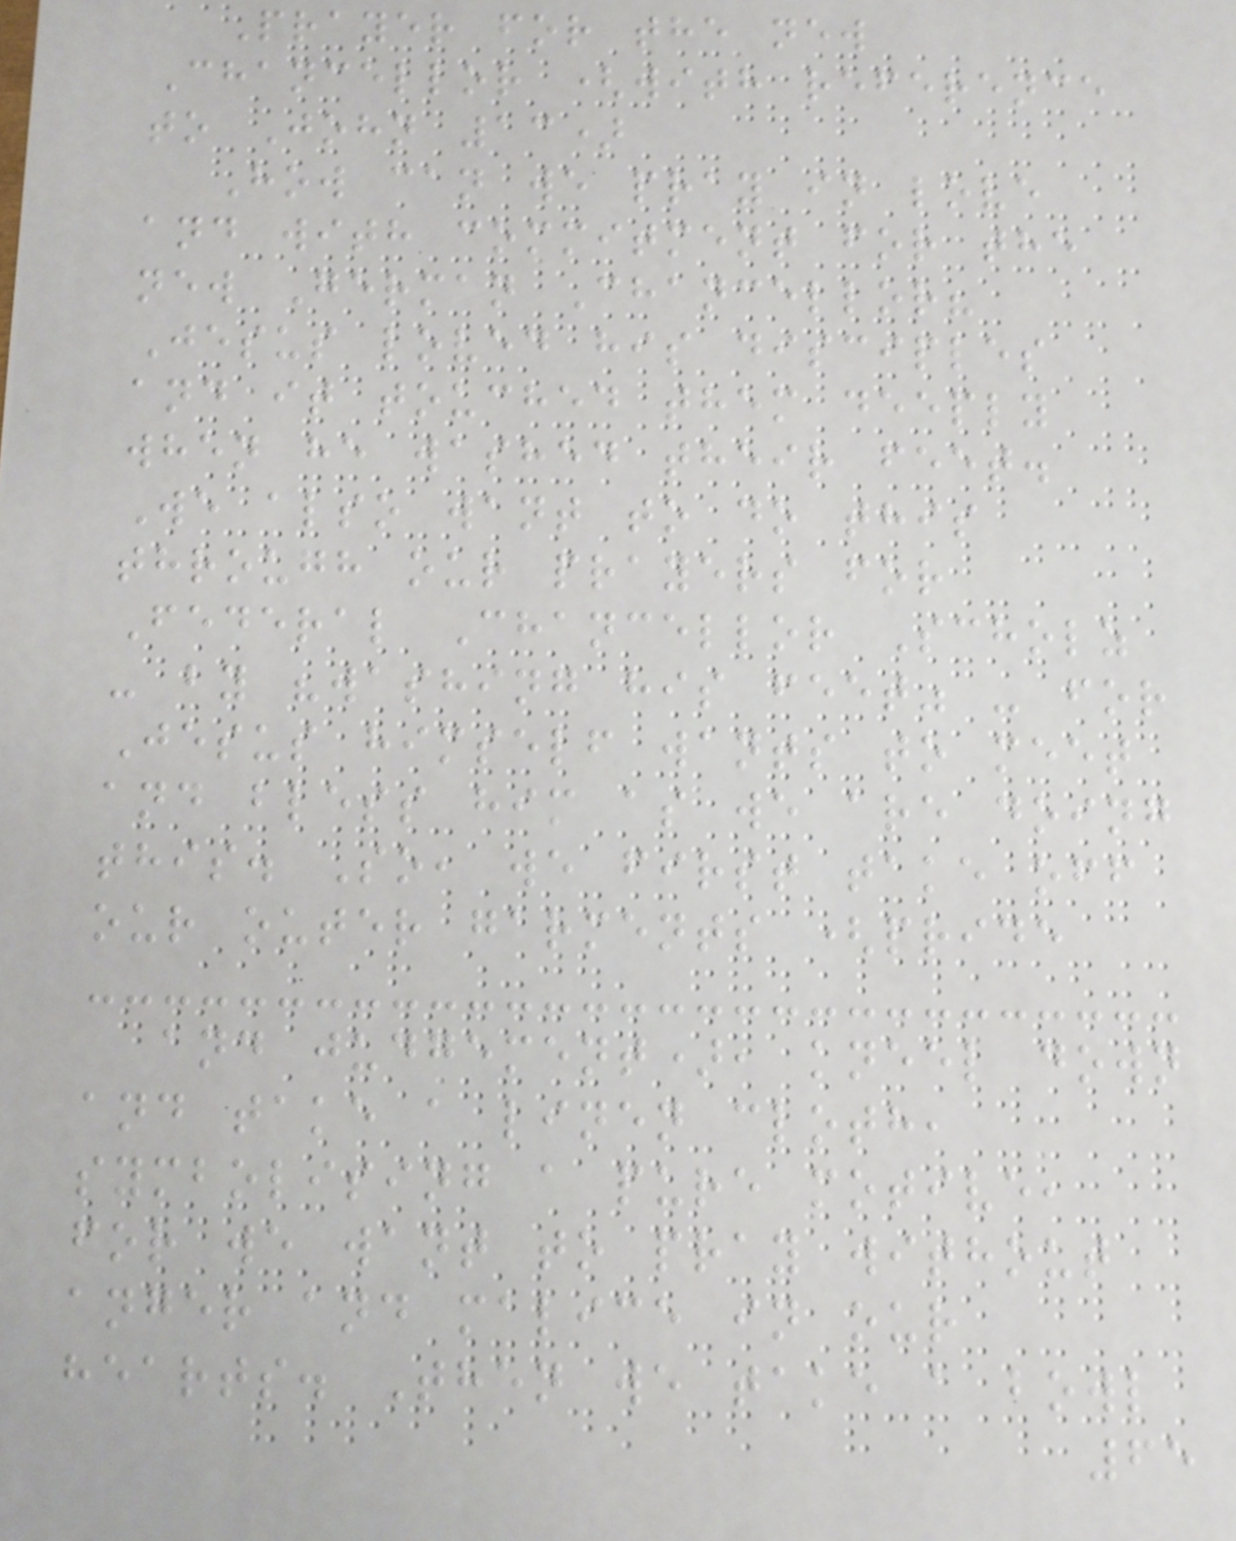Prayer for the new
Chancellor (with reference
to John 13)
How can we pray in love
and with commitment for the
new German Chancellor?
Jesus loved his disciples
and it touched them deeply
when he washed their feet.
We also want to do this
through our prayers for
Federal Chancellor Scholz
- by "washing his feet" - for
Jesus himself wants to meet
and bless him as we are doing
this. So, we first take off
our outer garments (pride
and judgement), kneel down
and take a linen cloth,
symbolising a pure motive,
for we want to pray without
anger and malice in our
hearts. Then we take a bowl
65
